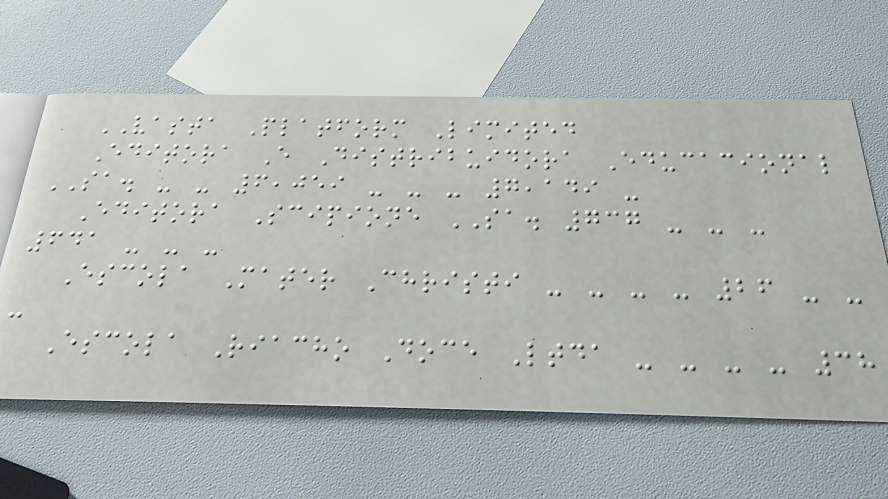VASTA Platform Limited
Editora E Distribuidora Educacional
SA. - - 6,059 - - - 7,149 -
Editora Scipione SA. 737 - - -
641 - - -
Escola Mater Christi - - - - 26 - -
-
Escola Riacho Doce Ltda - - - - 38
